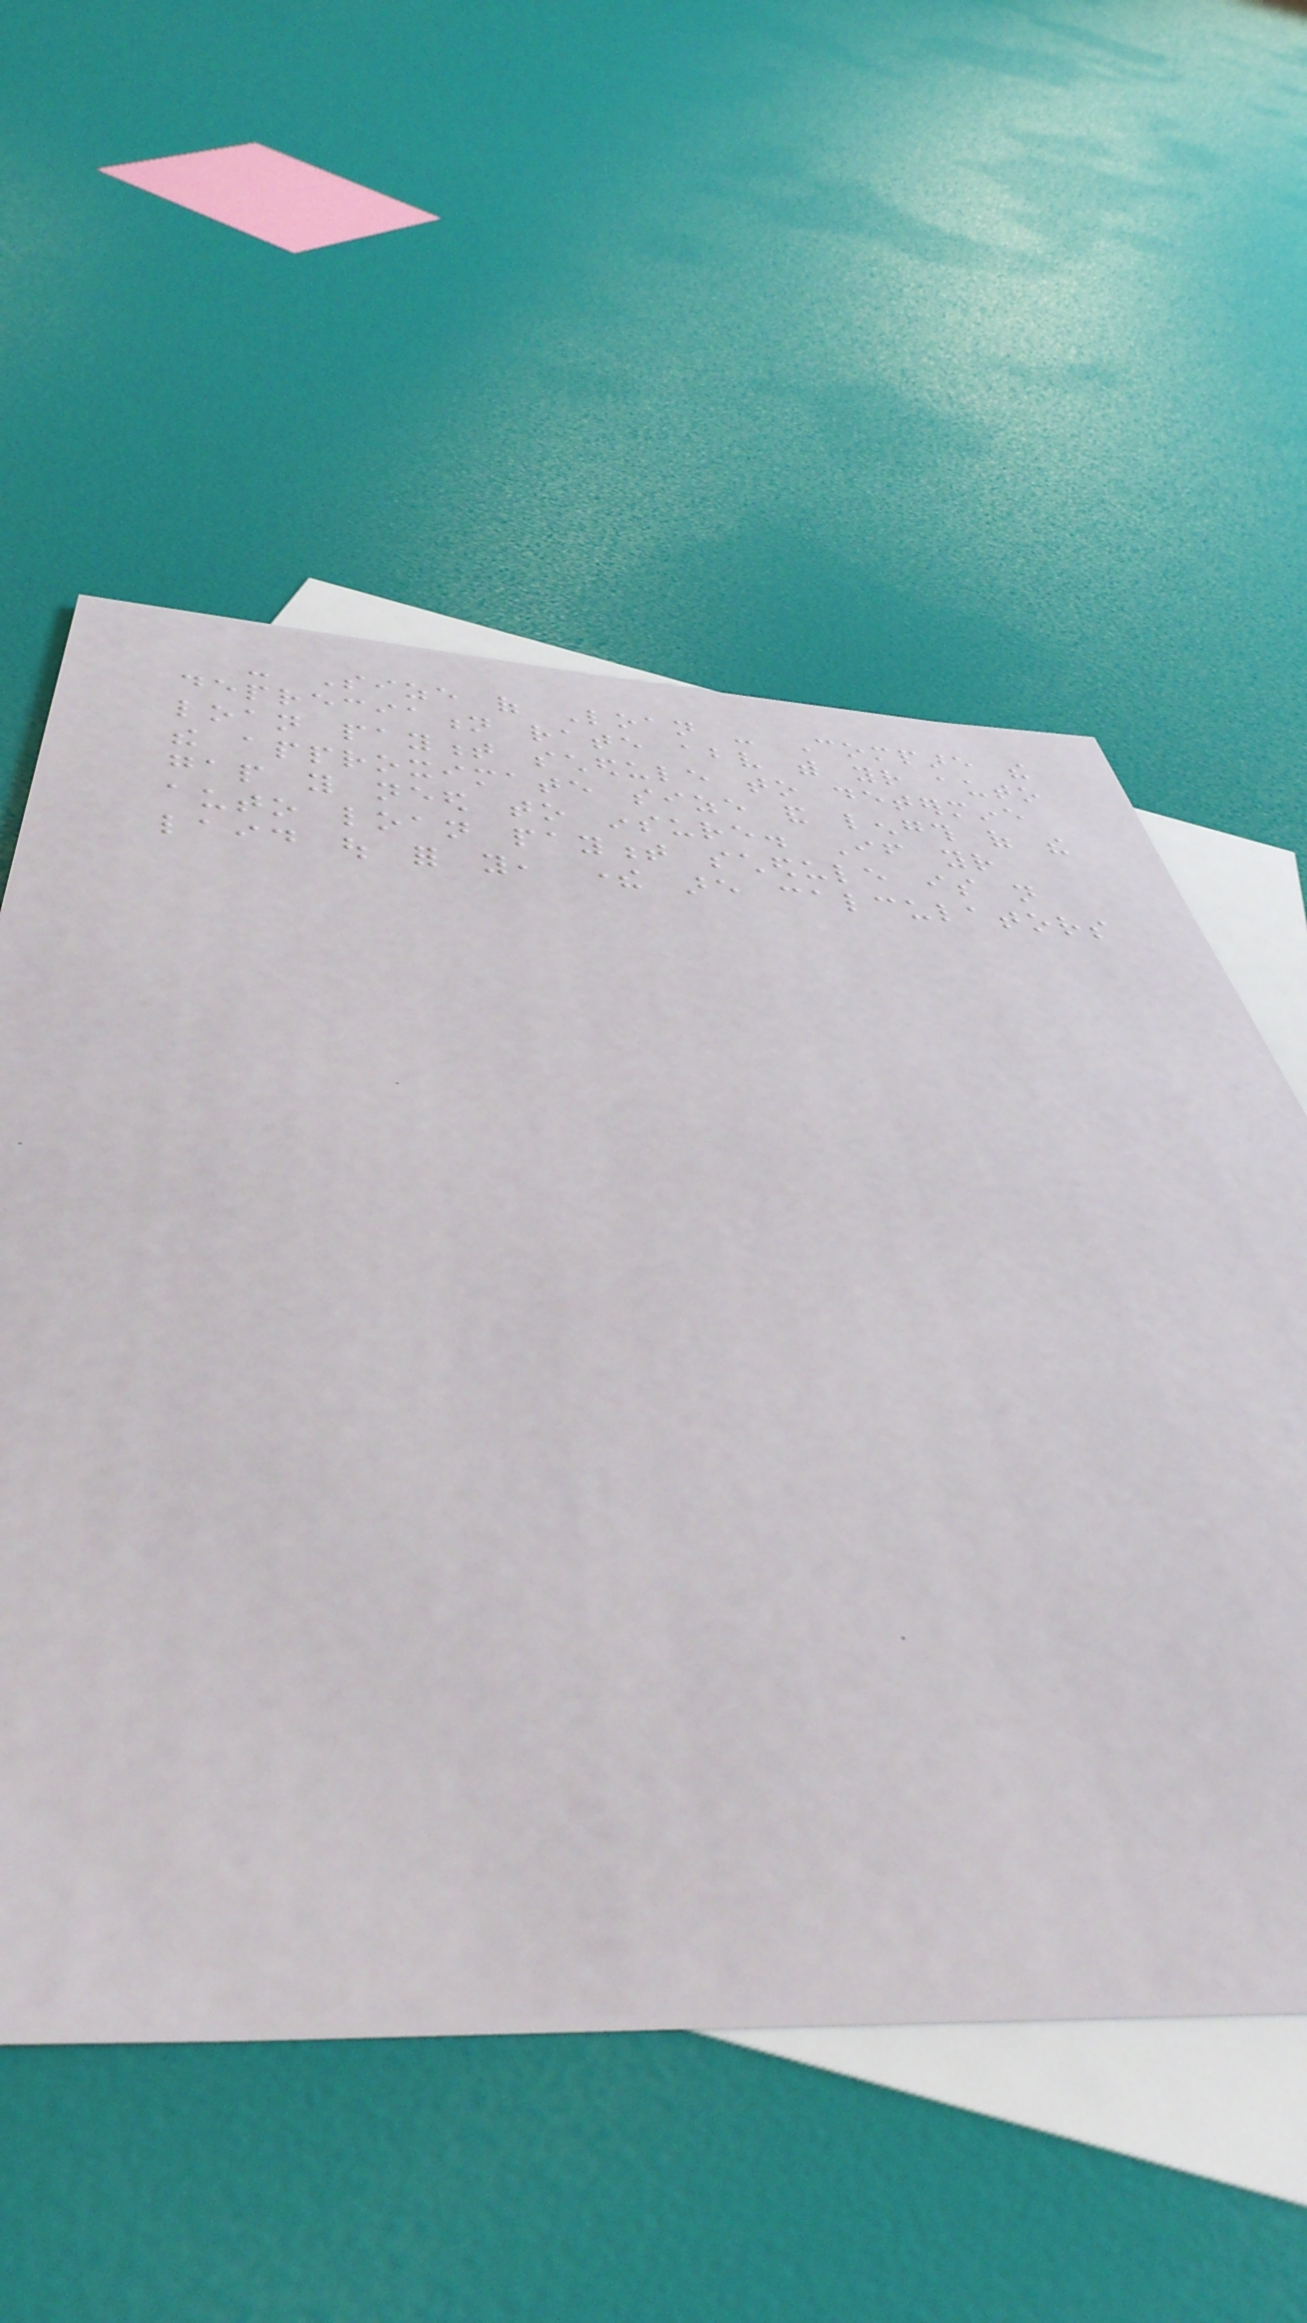- Size of Loan - Compare the
depreciation rate above with your auto
loan payment schedule to determine
the approximate size and length of the
gap you need to insure. If your
auto loan payment schedule is not
laid out for you, there are calculators
